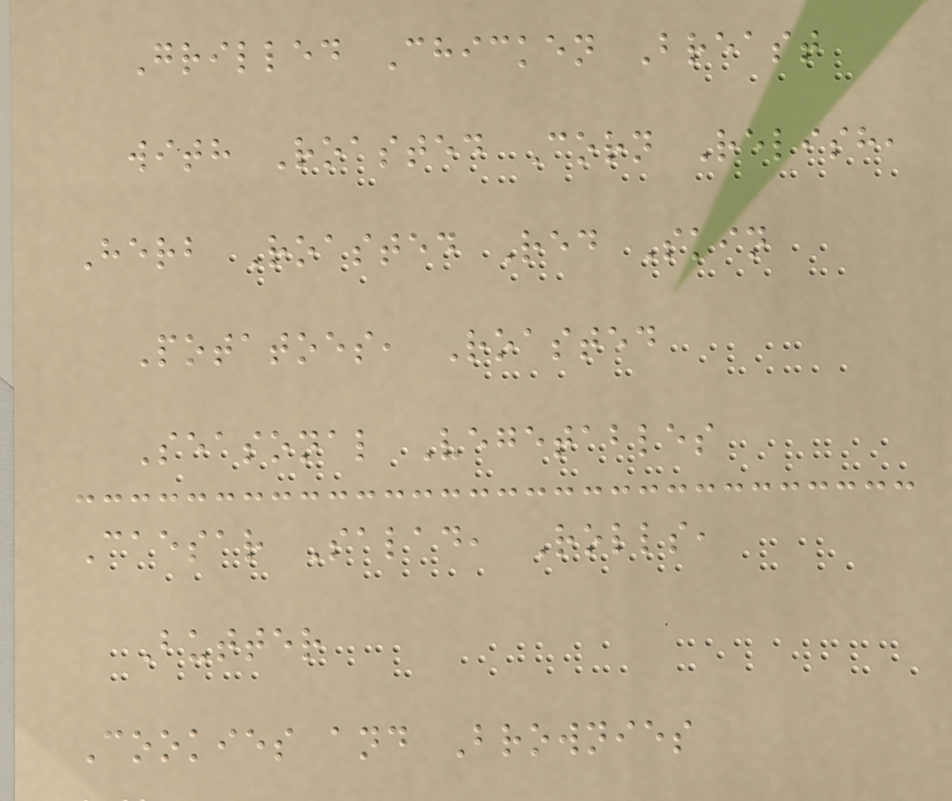Grilled Chicken Breast
with Roasted Corn Relish,
Herb Roasted Red Skin
Potatoes, Roasted
Seasonal Vegetables
Caesar Salad, Rolls,
Butter
Cookies and Brownies
